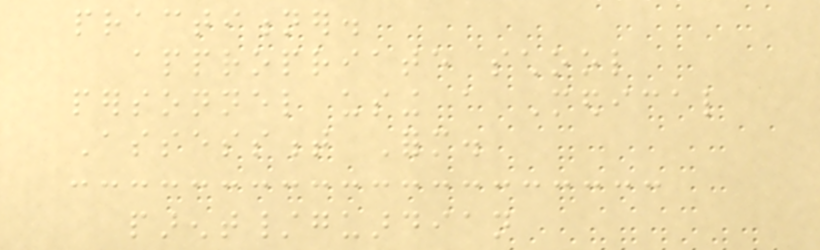practitioner.
appropriate school
personnel using a Medical
Assessment Form.
parent/guardian
